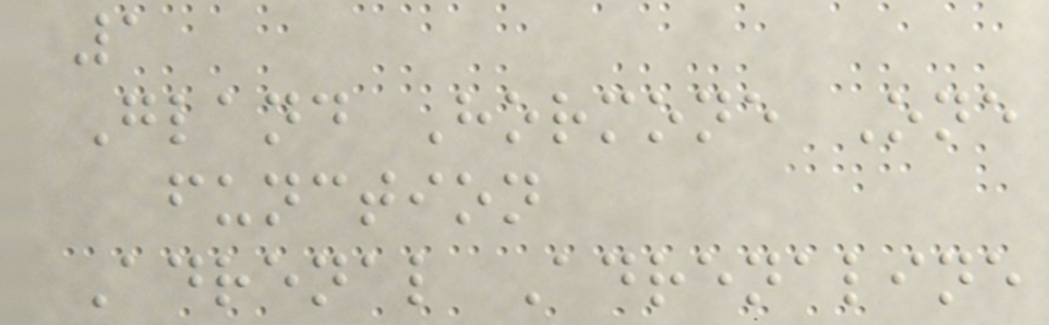1
Gland Hormone One
function
Adrenal Adrenaline
